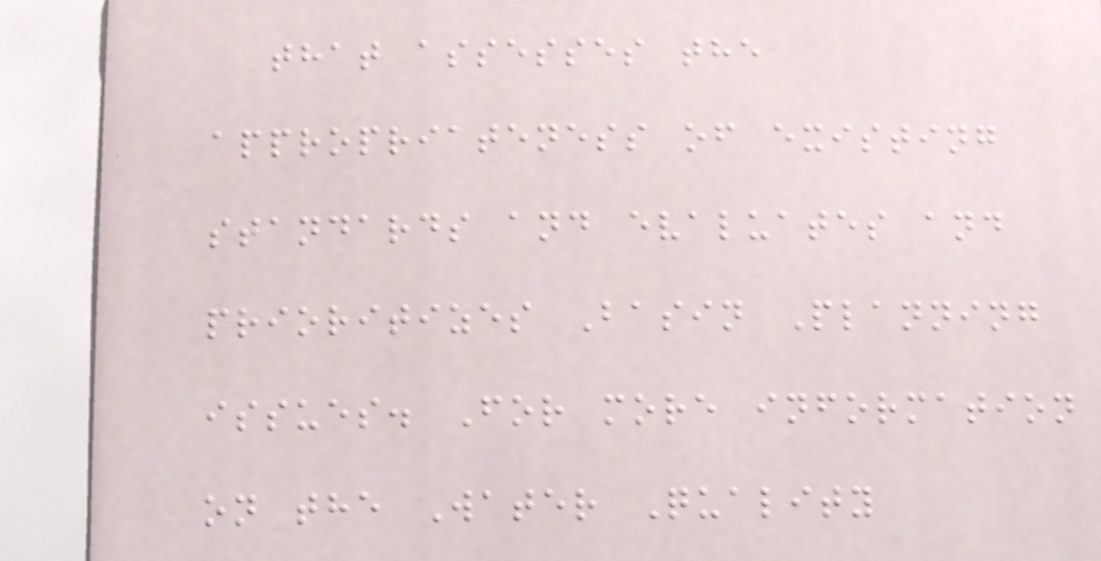that assesses the
appropriateness of existing
standards and evaluates and
prioritizes Basin Planning
issues. For more information
on the Water Quality
